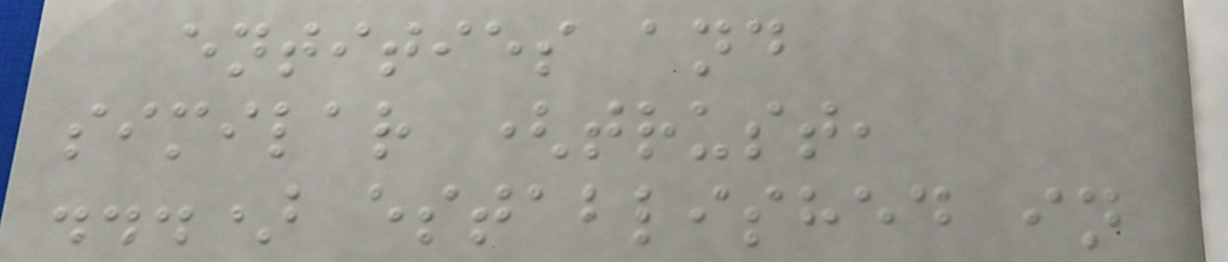entities and
similar (trust,
...) established in
